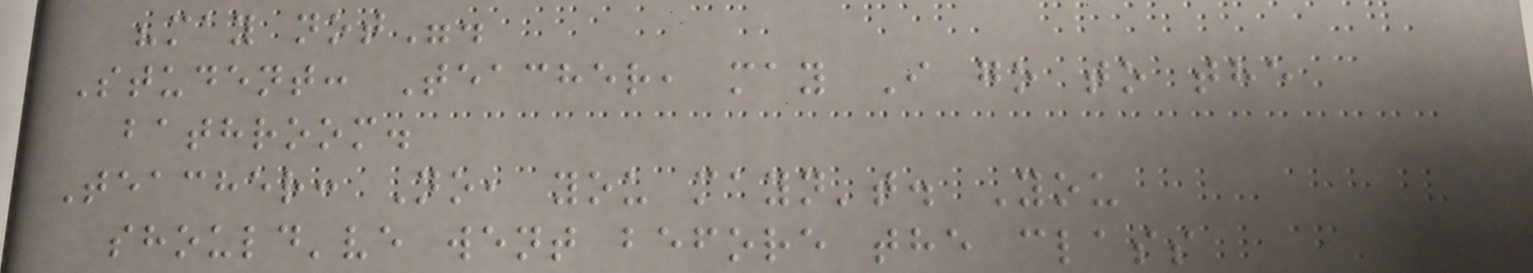"may not".
Student: Teacher, may I go to the
bathroom.
Teacher: No, you mayn't. You
should've went before the class
